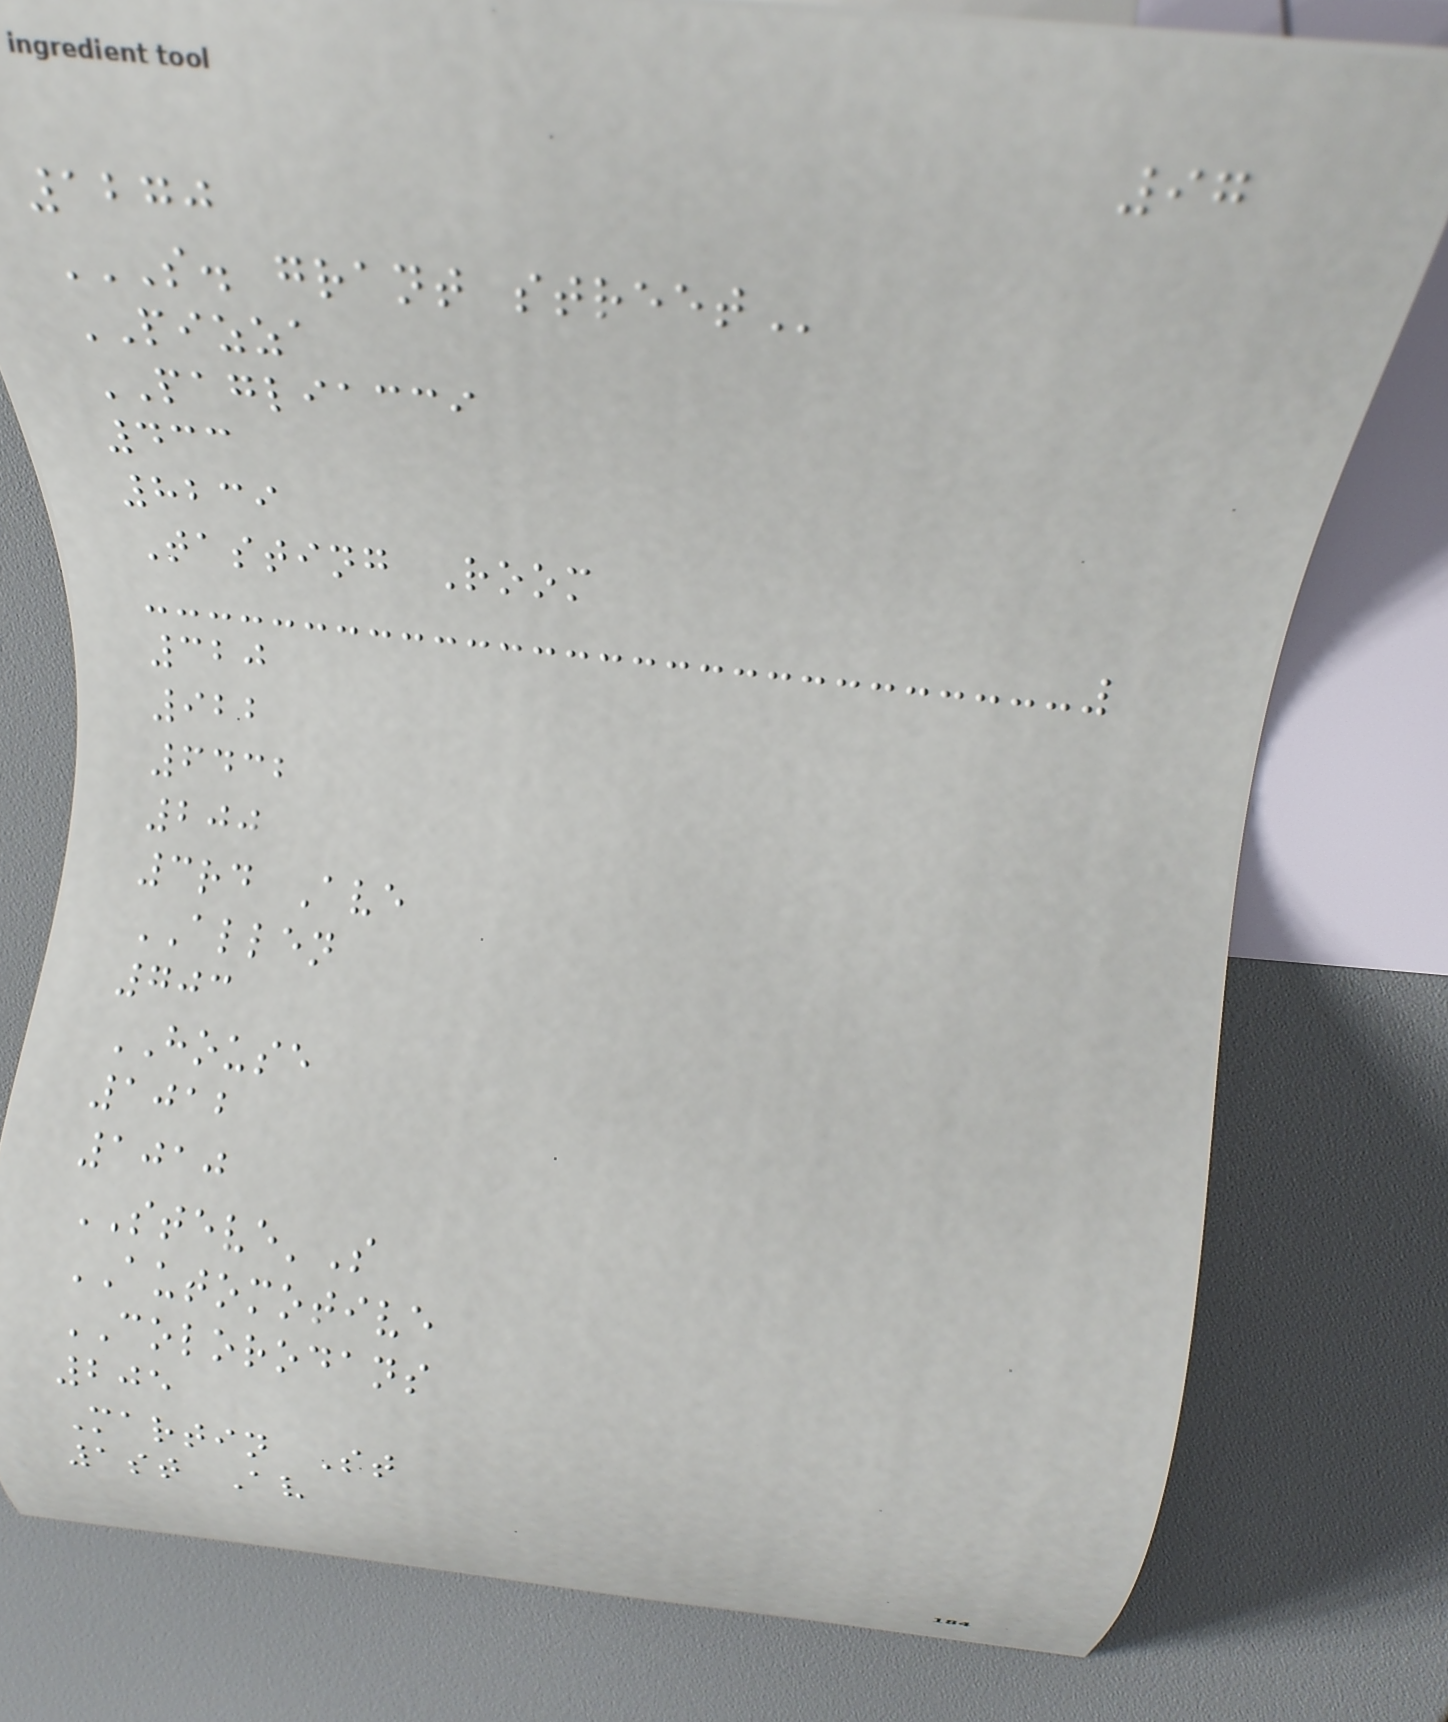97
1270
S. GRANT STREET
PIZZA
PAGLIACCI
433
8239
Tasting Room
320
922
6432
200
3rd Ave
ALLEN
703
HOUSE
1012
1010
STEVE'S
AUTOMOTIVE
COLORODANS
205
Martin St
1st Av
